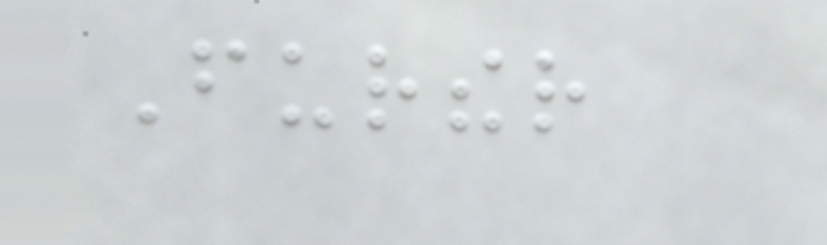Further
